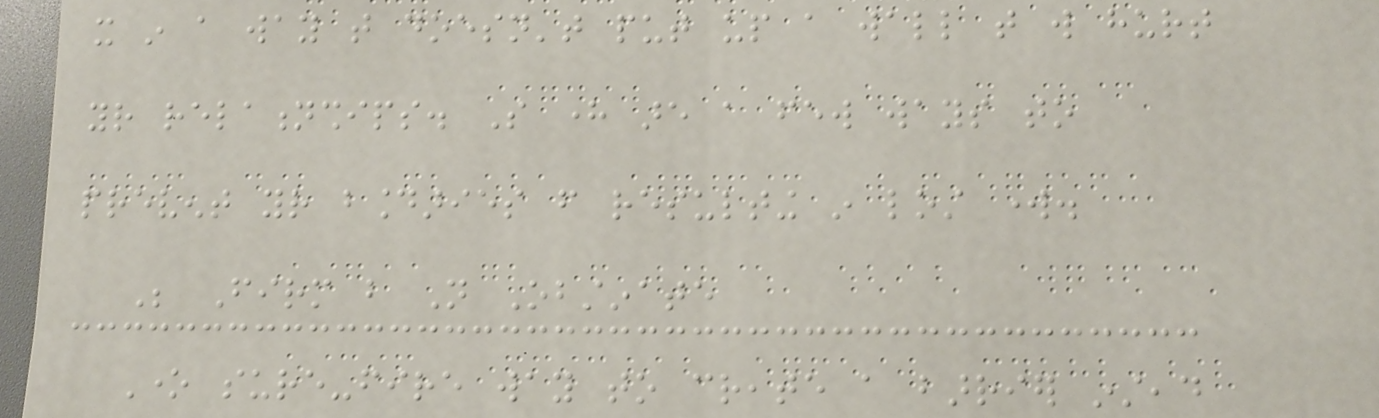it in a way that doesn't put up a wall that will hurt
your relationships. So here are a few ways to
prevent your boundaries from resulting in lost work.
Be Firm but Not Obstinate
One sure-fire way to create a barrier instead
